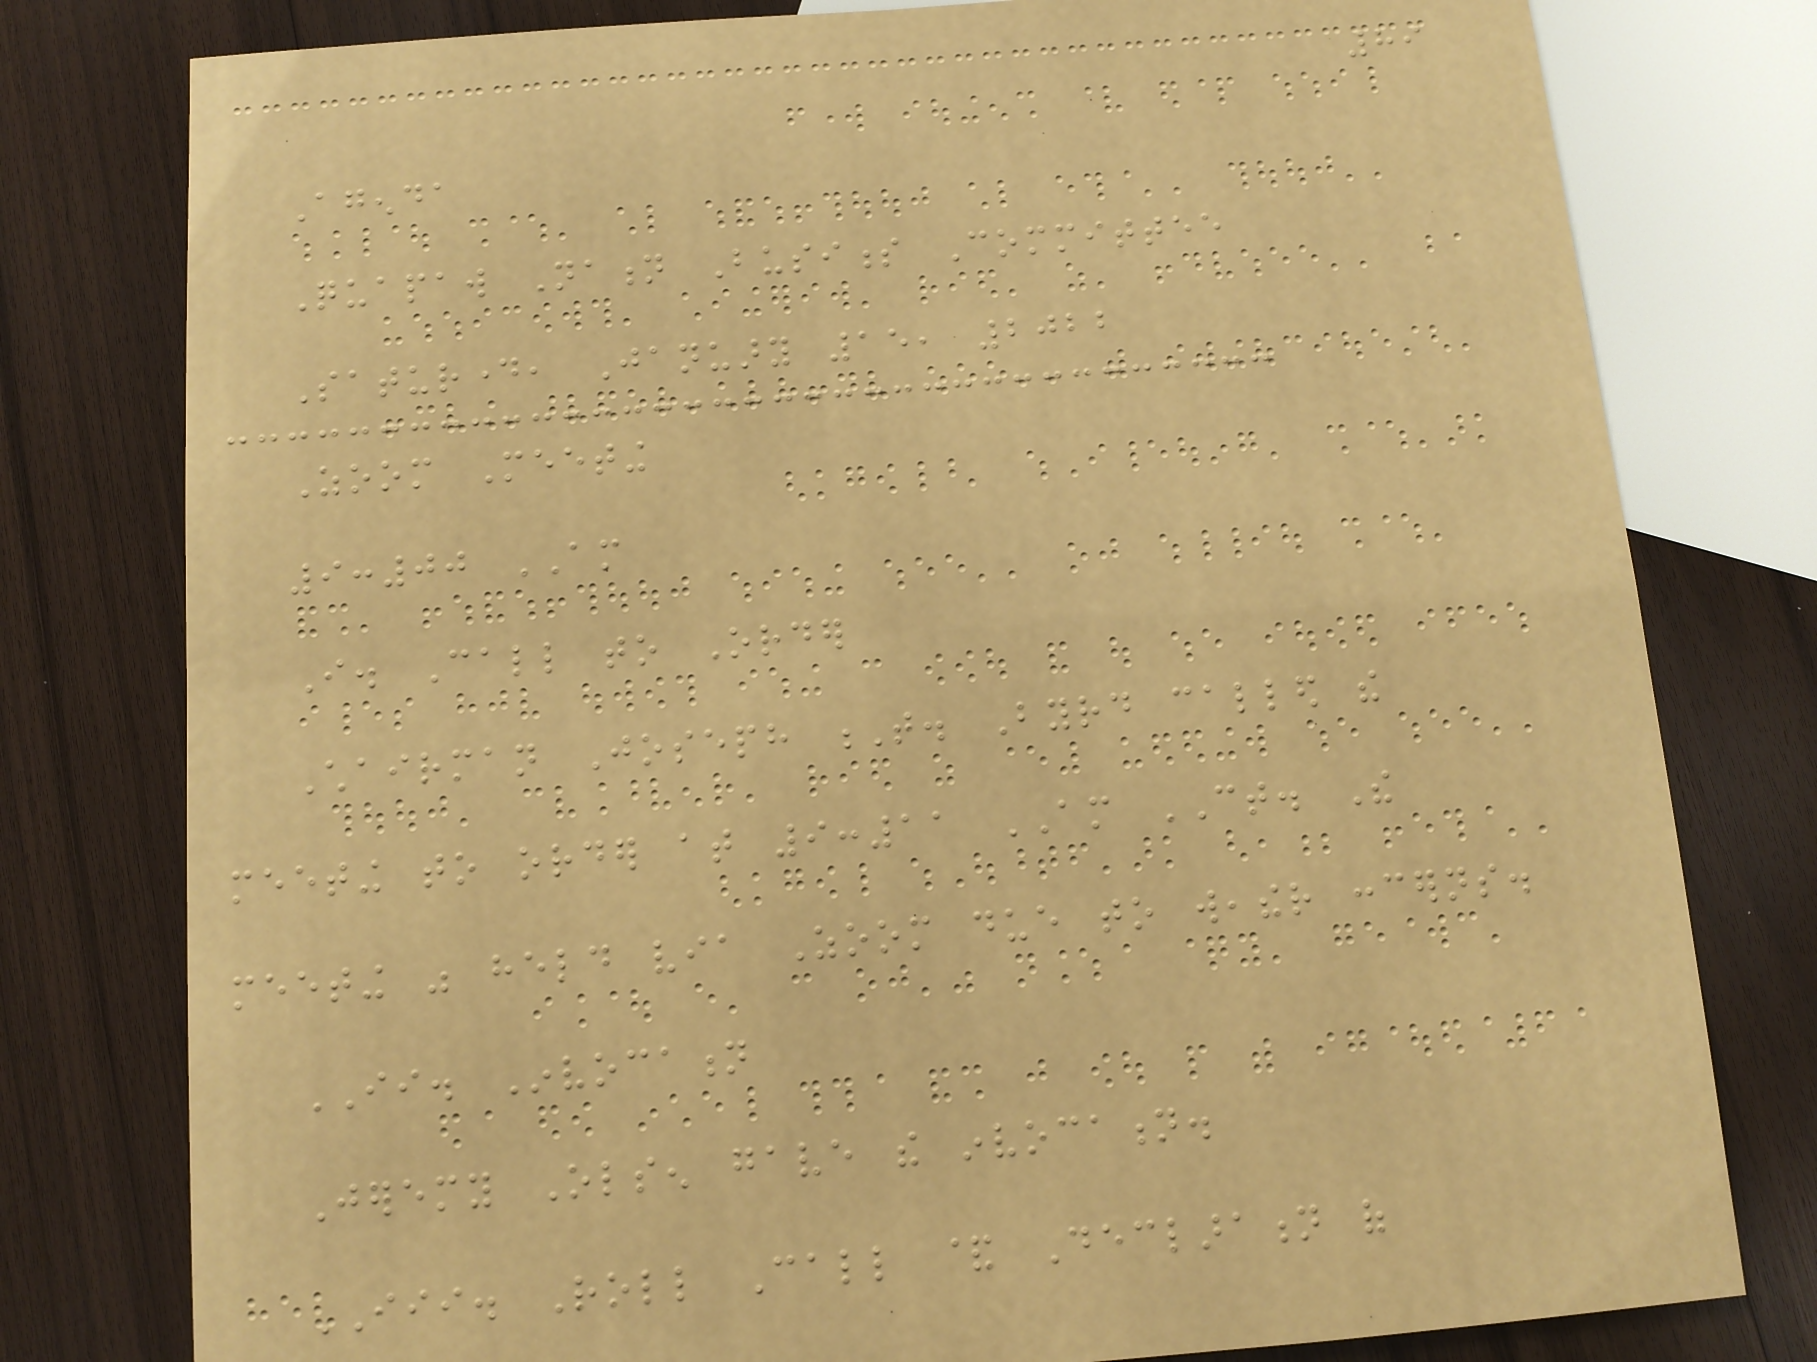89
Agenda
Quapaw Nation Business Committee
Saturday, January 15, 2022
Zoom Meeting
9:00 AM
I. Call to Order
Chairman Joseph T. Byrd called the
meeting to order at 9:11 AM CT. The
meeting was held via Zoom due to weather concerns.
II. Invocation
Jeremy Olsen gave the invocation.
III. Roll Call & Declaration of
